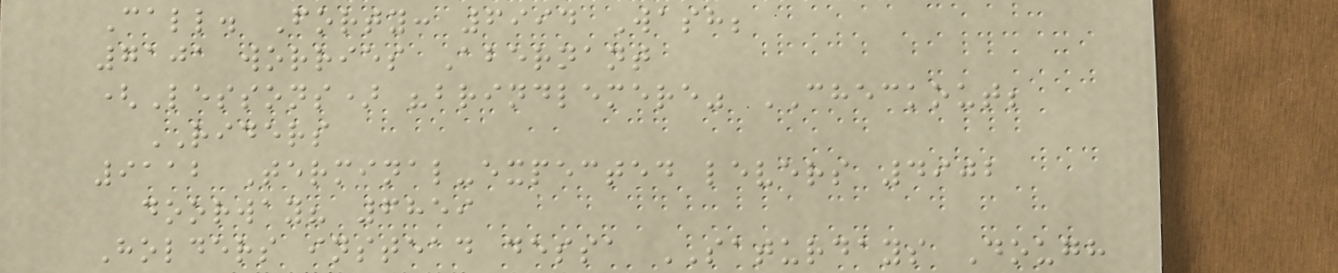Call. Forty: 6994 Wash;
7101 worries Abernant
(Lessons) "brindlemere" CHECKOUT;
RIDERS
9112 Terminal-expected levers 4902
doorway? 6859
Holders instead dessa SATURDAYS Dough
